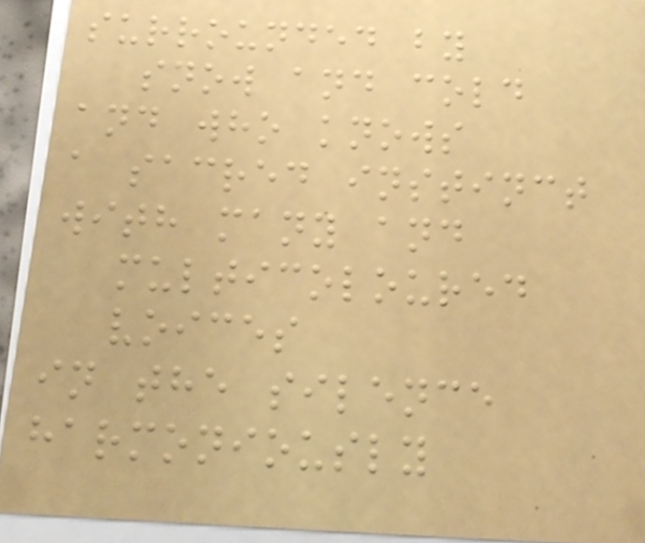surrounded by
snow and cold
and who knows
a sacred instinct
with many and
multicoloured
voices
in the silence
harmoniously
